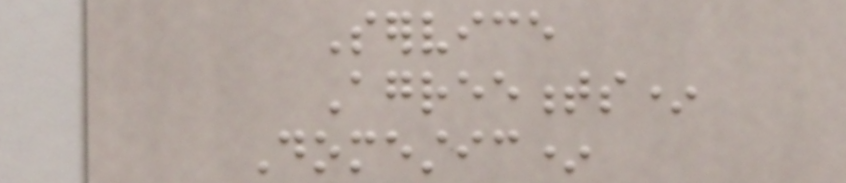Service
Agreements*
Domestic*
